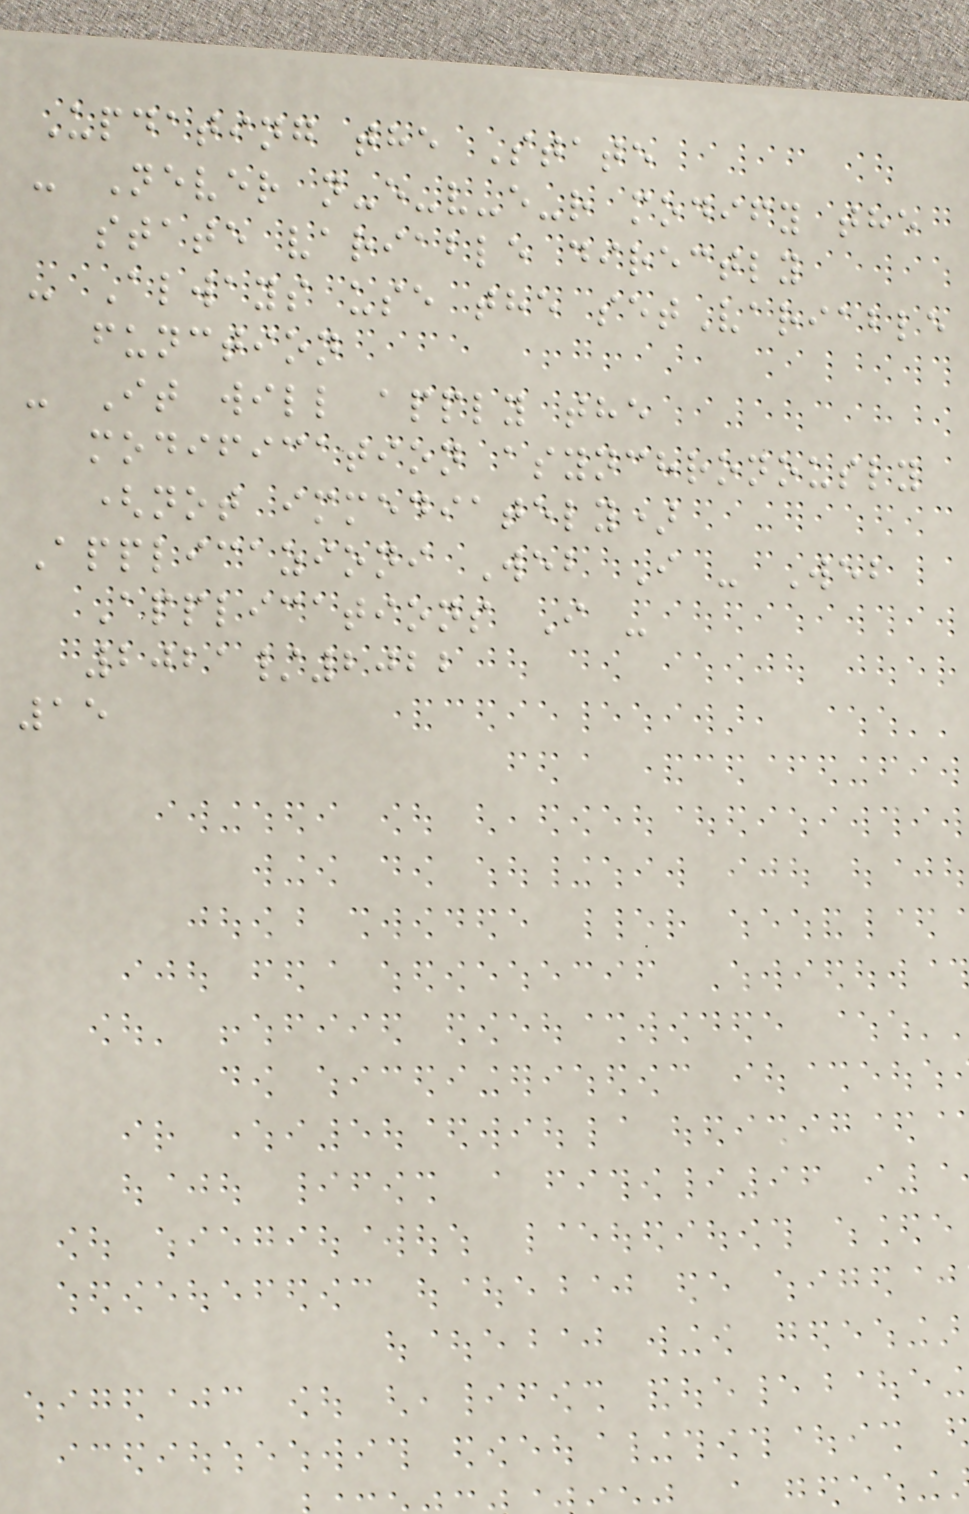Updating the State
- Never n-e-v-e-r modify the
state variable directly
- Always use the setVariable
function
- It will apply the
modification asynchronously
(not immediately)
Applicazioni Web I - Web
Applications I -
2021/2022
15
